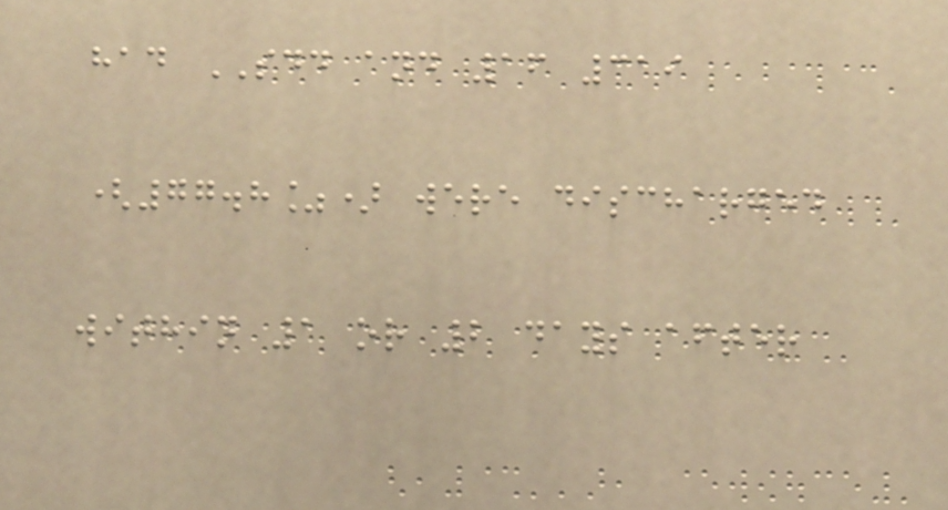had SDD and 16 319
(77.8%) were discharged
within 1 or 2 days after
